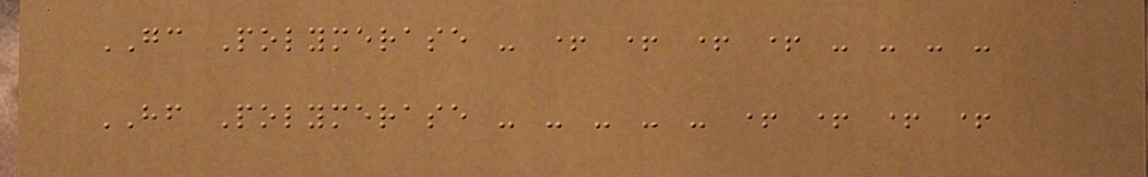GC Polymerase - + + + + - - - -
HF Polymerase - - - - - + + + +
